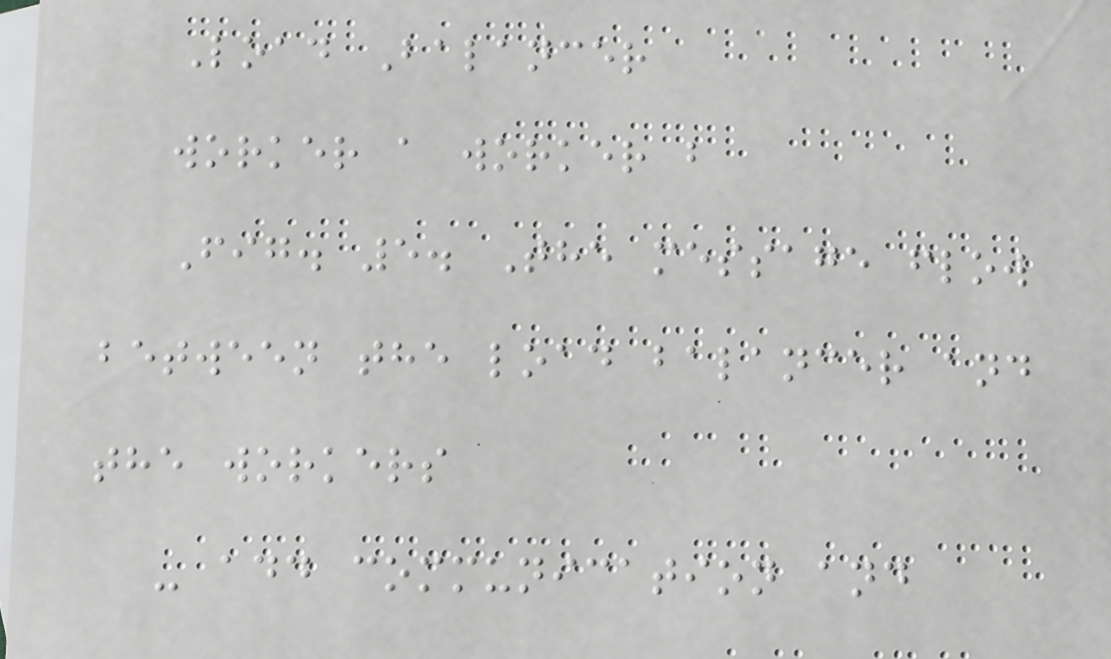Load Balancer
worker a worker b
Fig. 5. The message flow
between the load balancer and
the workers
- add communication and
